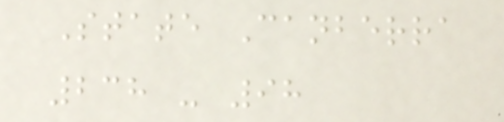State Canberra
238 - 98
